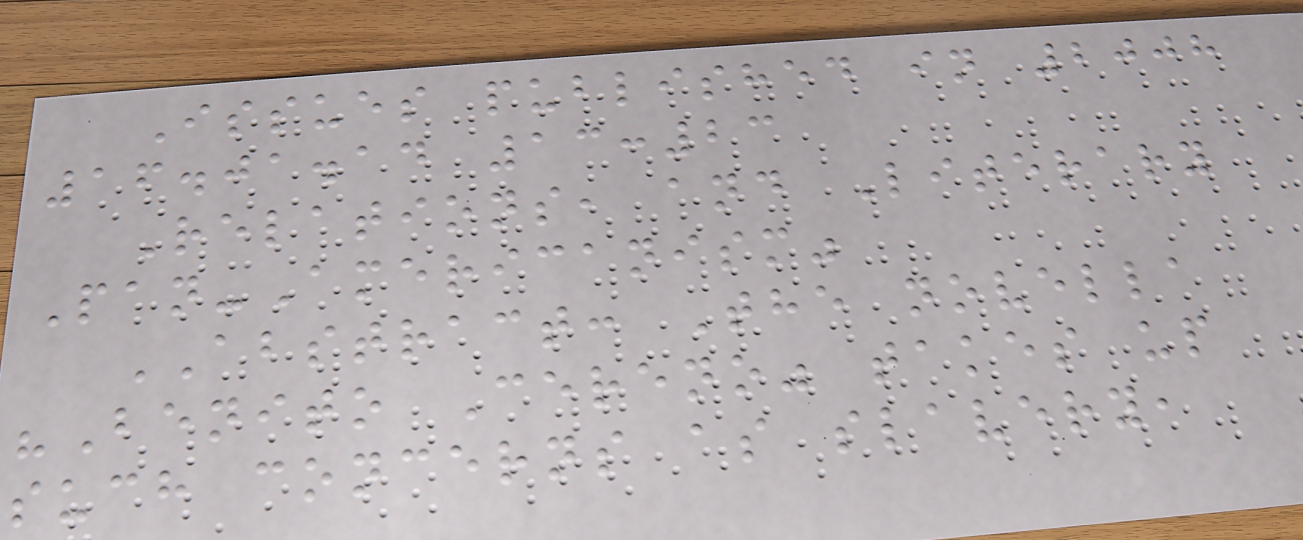Issues published in 2008
16.01.14 13:23
Relations, and Literary
Pan-Americanism"
ABSTRACT: The novella
"Benito Cereno" takes up
such concerns as slavery,
